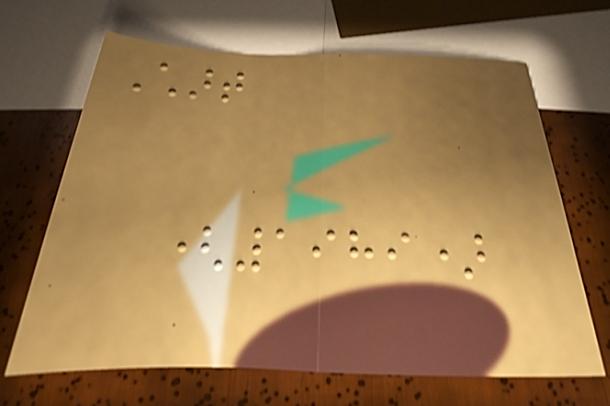Chart
(1989)
